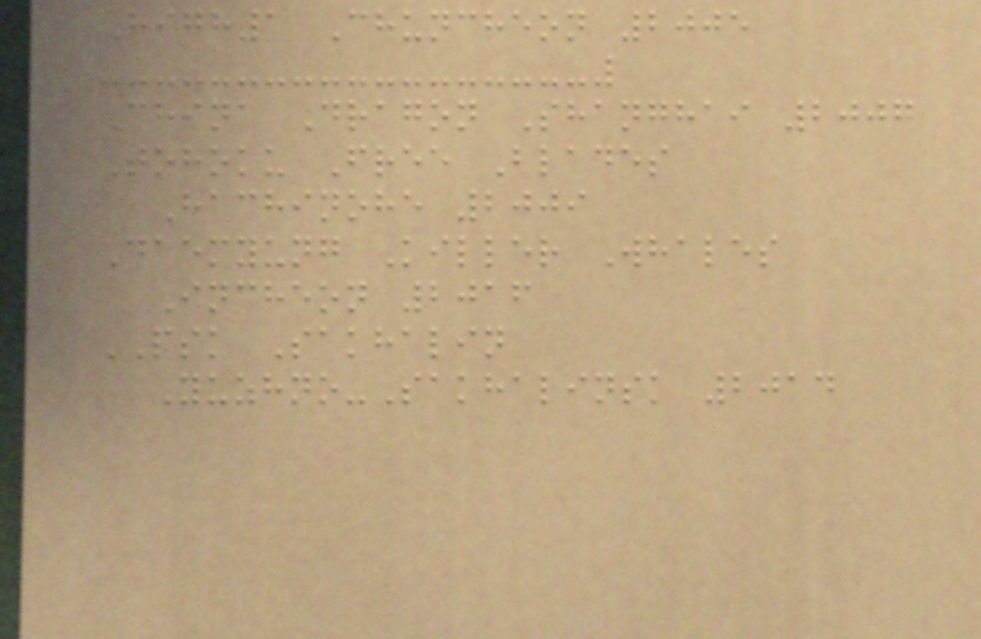High1 Chuncheon 2005
China Dragon Shanghai 2007
Tohoku Free Blades
Hachinohe 2009
Daemyung Killer Whales
Incheon 2016
PSK Sakhalin
Yuzhno-Sakhalinsk 2014
